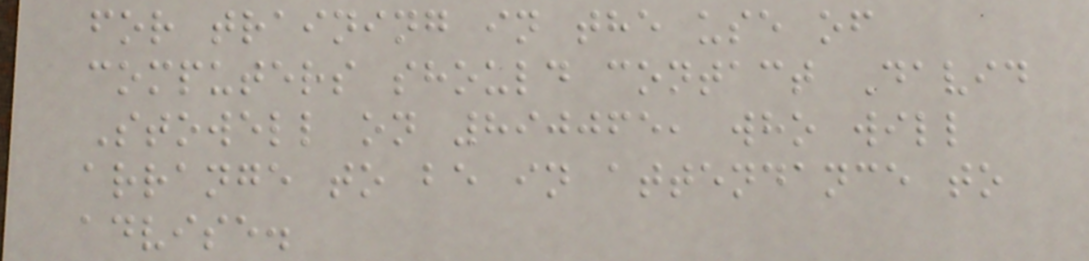for training in the use of
computers should contact David
Stowell on 890065, who will
arrange to be in attendance to
advise.
